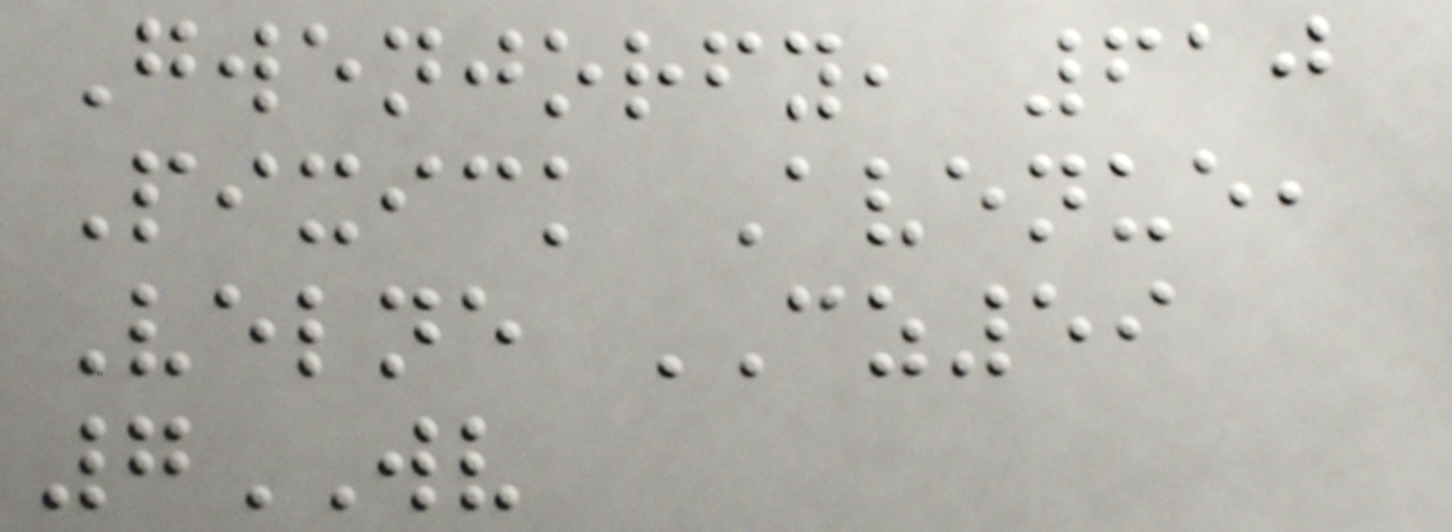Gwenjorfy, 610
Pixick Avenue,
Velne CZ59
7WV
